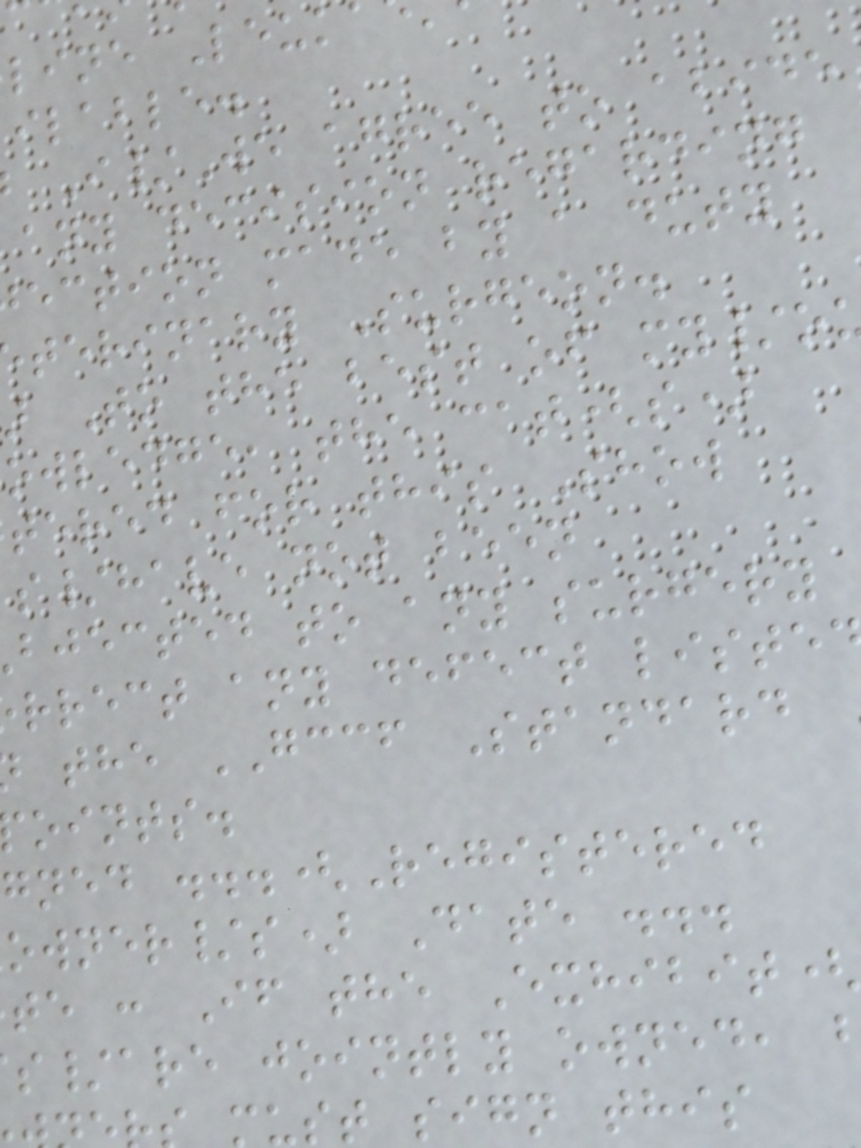line Leuk
ilable.
I/We agree to abide
any decision regarding
ection made by a duty
terinary Surgeon.
To the best of my/o
owledge, the cat(s)
tered for this Show
s/have not been
bjected to any surgery
rrect any defect liste
the GCCF Standard
oints.
gned ...(Registered
owner/s) Date ...
te : If the Exhibit(
s/are jointly owned,
ust sign this
